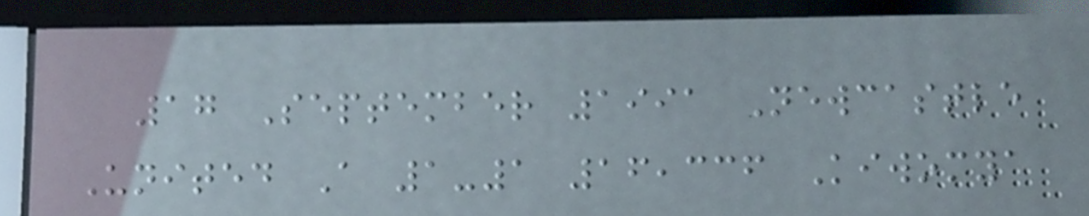17 September 1991 Newcastle
United A 1-1 16,336 Kiwomya
